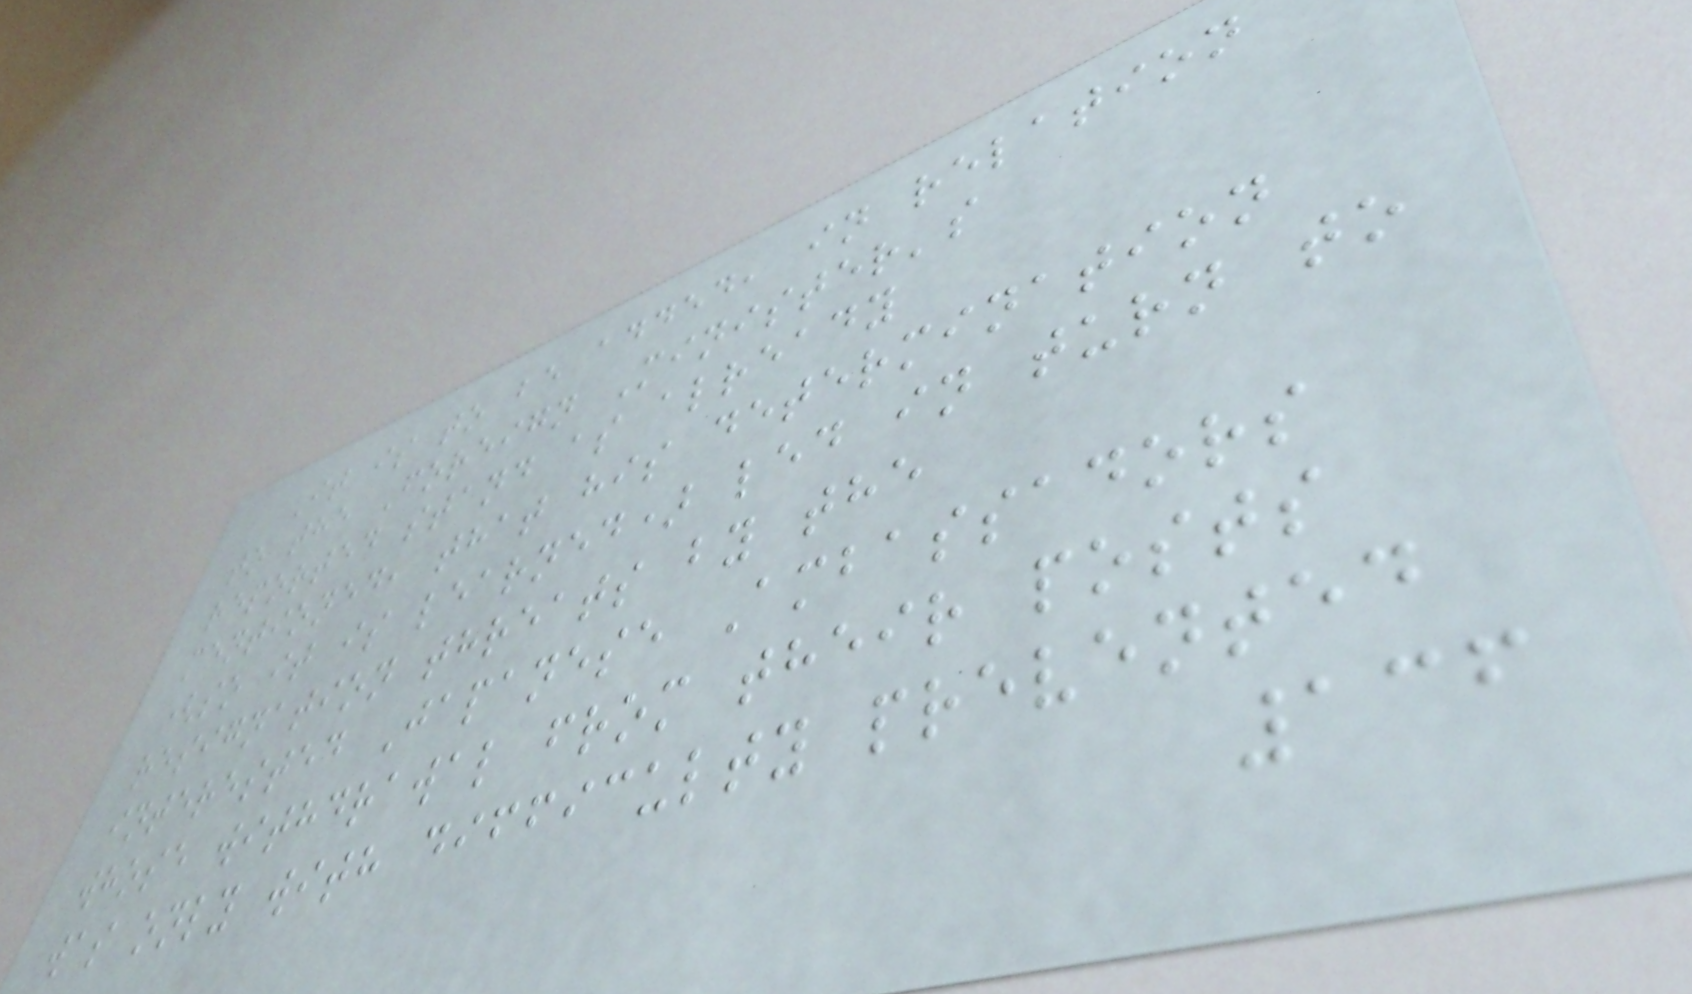It is to be added, in relation
to the Foreign Minister's
reported stand as already
mentioned, that his determination
(so it is learned) led in turn to
resignation threats by the
interested Japanese Ambassadors
whose withdrawal from their posts
was only with difficulty prevented
136
